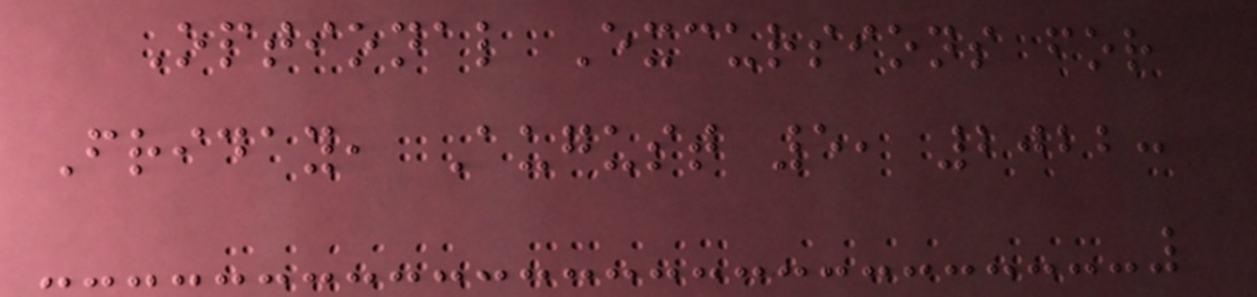Optional Excursions for
Friday, August 5, 2022:
